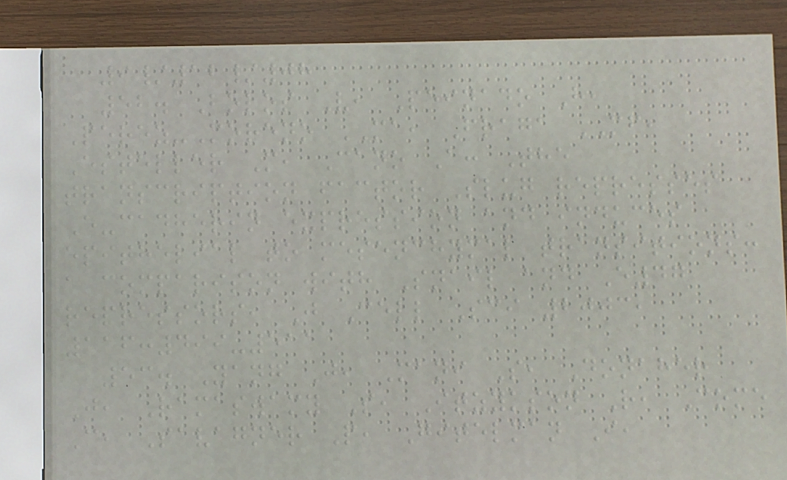9/12/08
52. Bolos V, Peinado H,
Perez-Moreno MA, Fraga MF,
Esteller M, Cano A: The
transcription factor Slug represses
E-cadherin expression and induces
epithelial to mesenchymal transitions:
a comparison with Snail and E47
repressors, J Cell Sci 2003,
116:499-511
53. Yang J, Mani S, Donaher
J, Ramaswamy S, Itzykson R, Come
C, Savagner P, Gitelman I,
